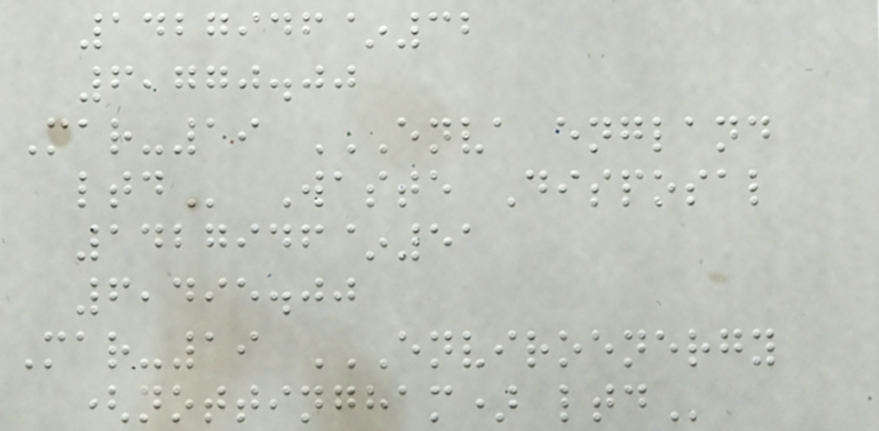1427946~32
6,770.00
Mar-19 ENVA ENGLAND
LTD Waste Disposal
1427946~51
6,495.00
Mar-19 ENVIROENERGY
(NOTTINGHAM) LTD
